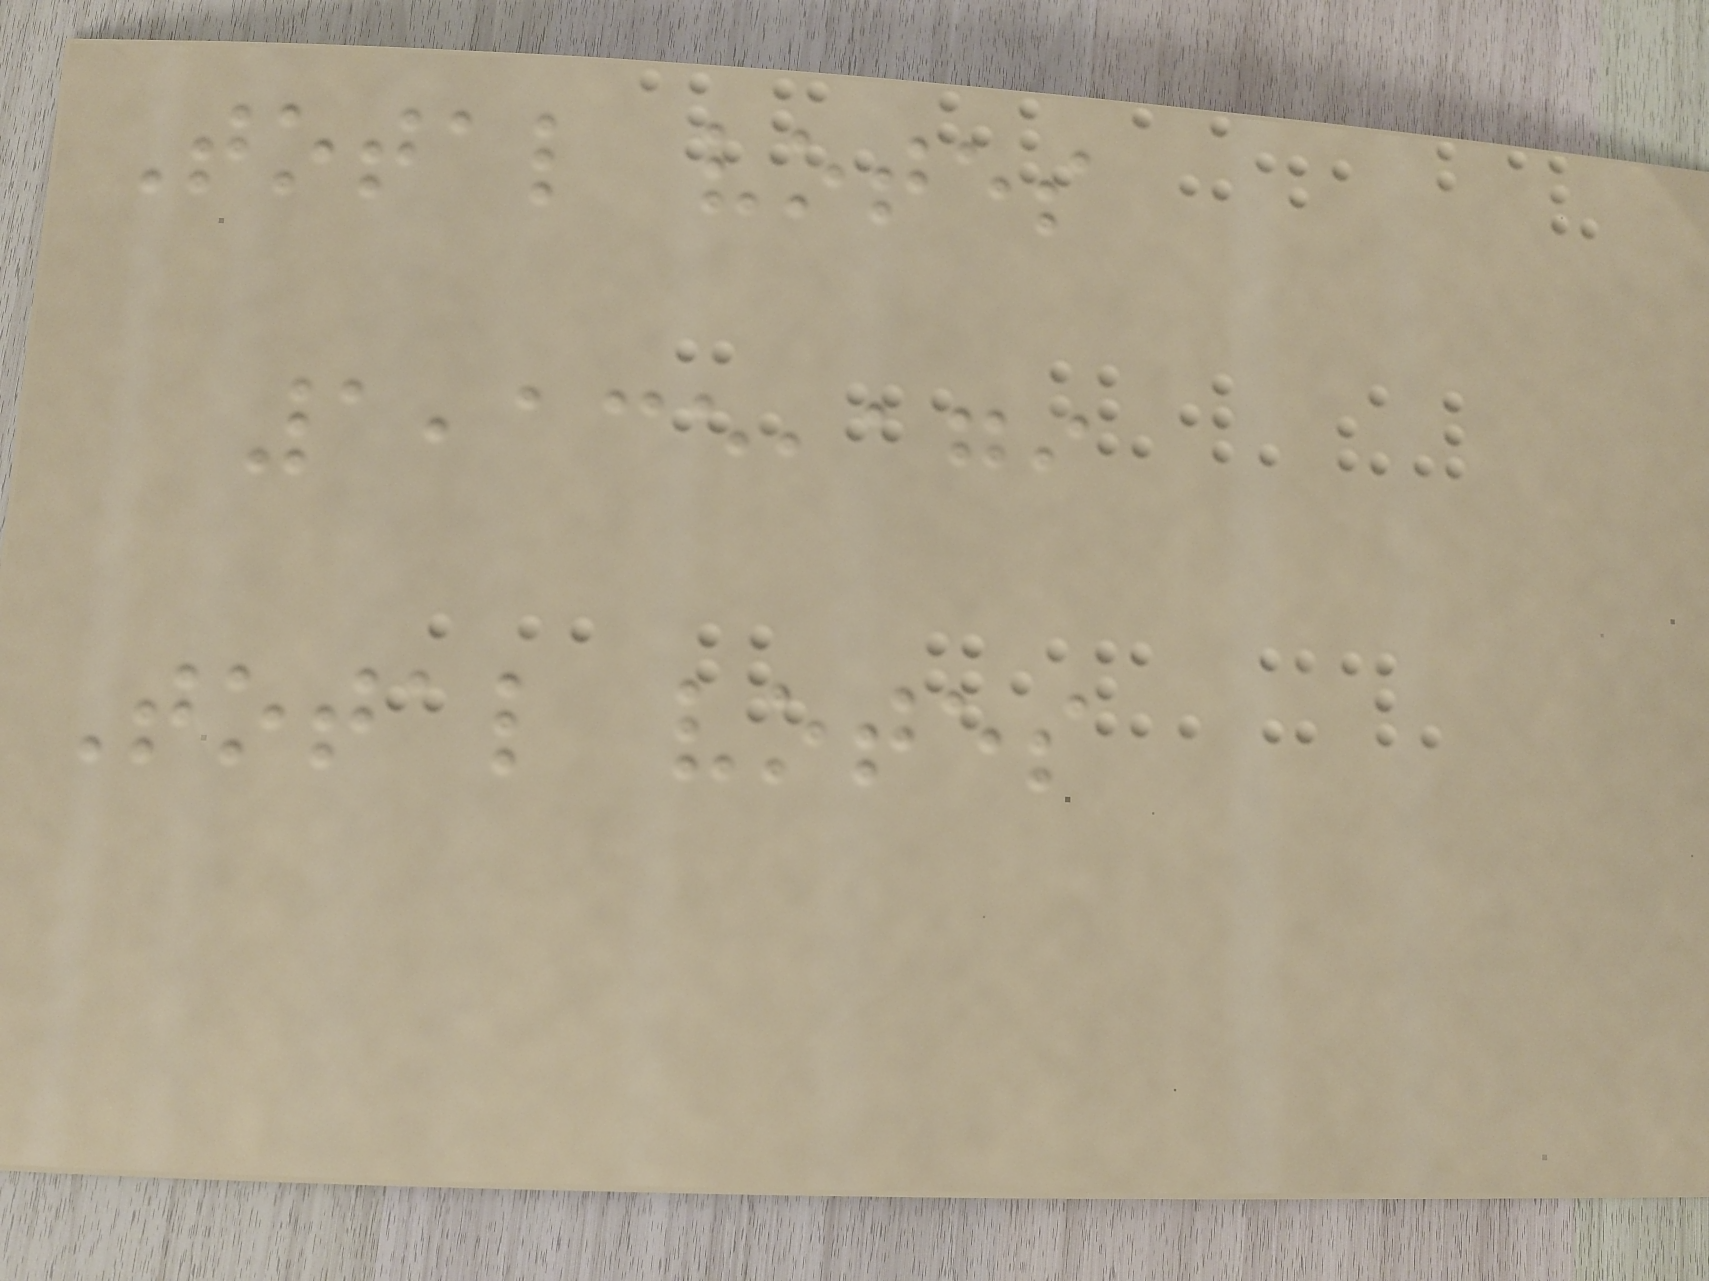Total votes
1,135,179
Total votes
